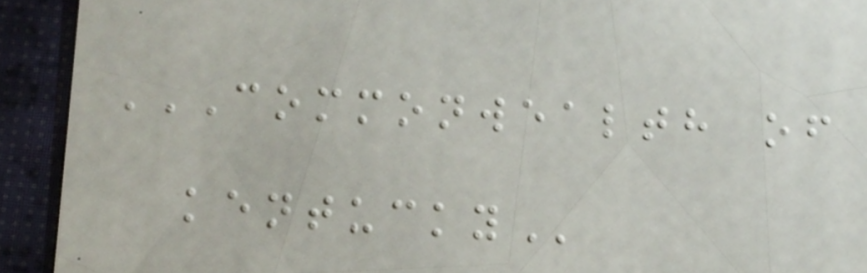COMMONWEALTH OF
KENTUCKY
